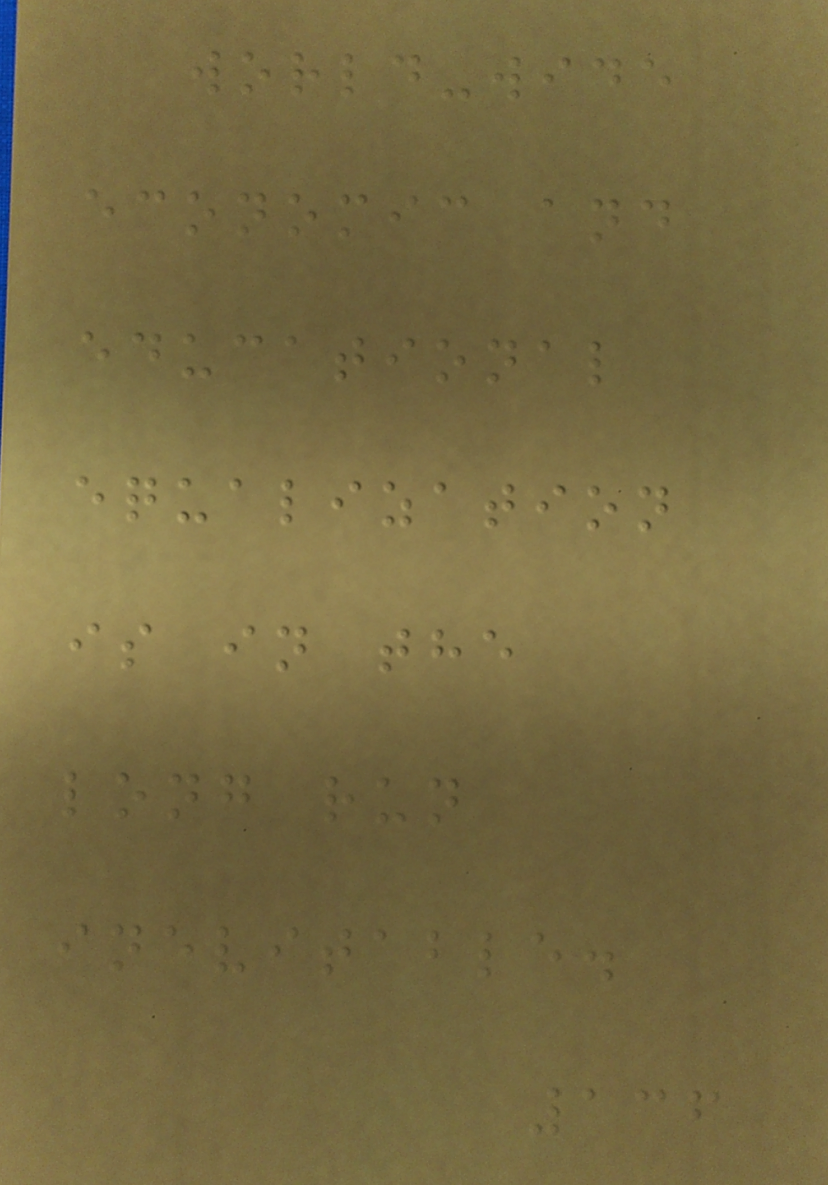world-wide
economic and
educational
equalization
is in the
long run
inevitable.
136
